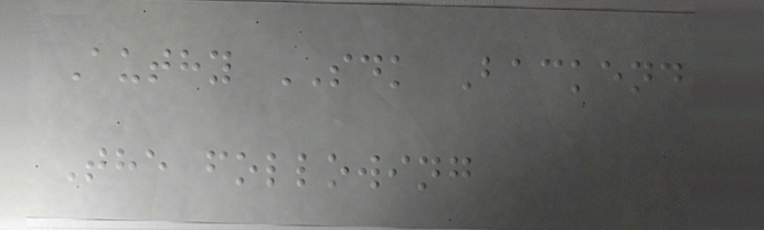Authy SDK Backend
The following
